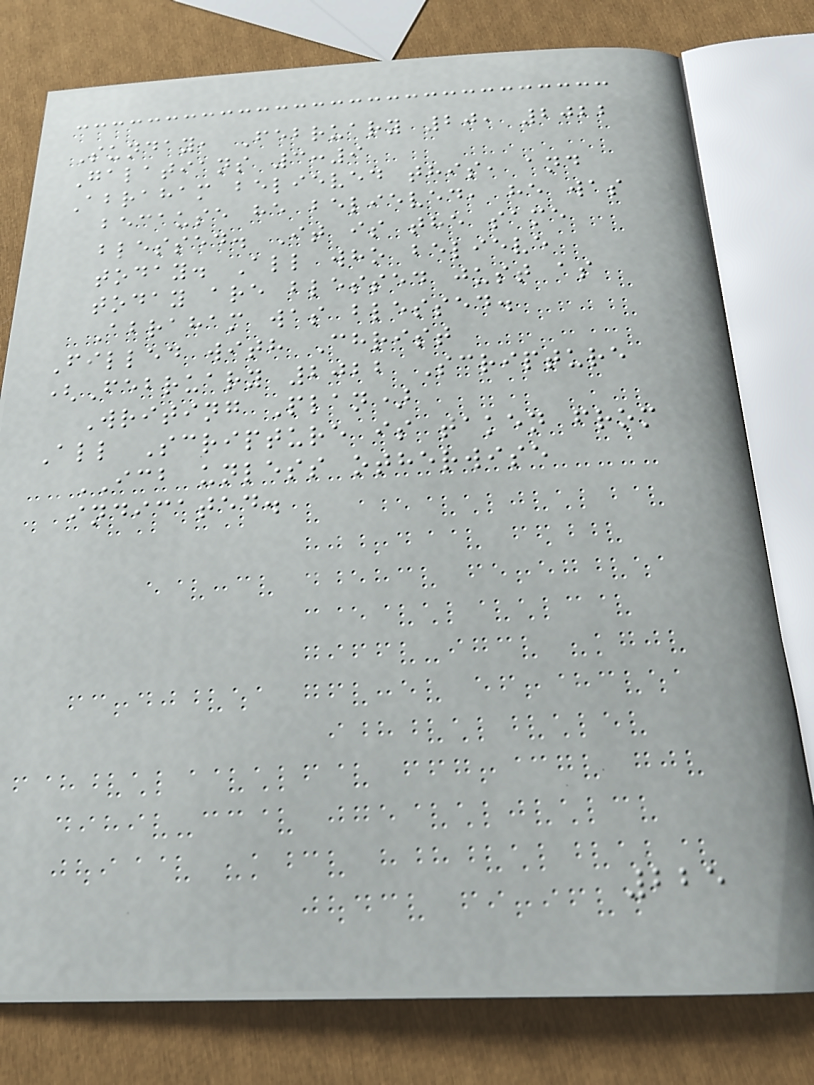Sunday, February 20, 2022
Galatians 3:9
Abraham believed this, and
because he believed, he was
blessed. It is the same
today. All who believe
today are blessed just as
Abraham was blessed.
Filled with Christ
(February 2022 Scripture
Writing Plan)
All Scripture is taken from
ICB unless otherwise
indicated.
225
